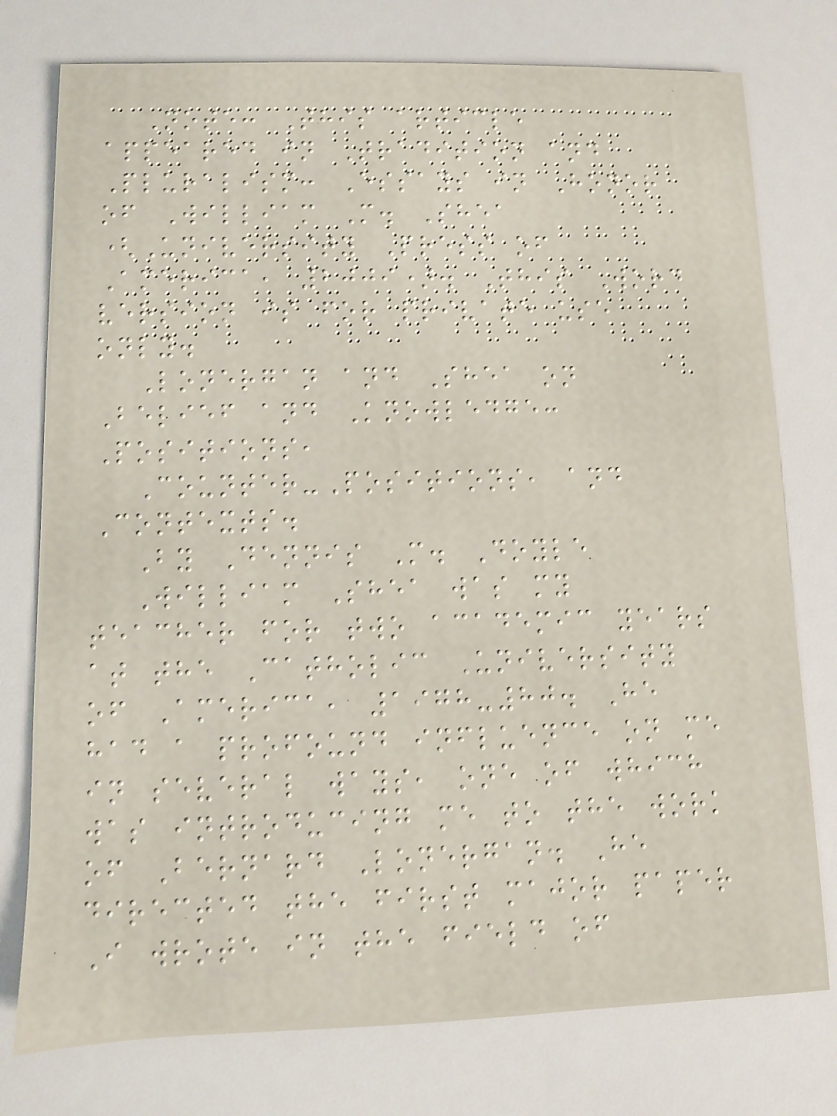Note: This article
appeared in Tradition and
Pluralism: Essays in Honor
of William M. Shea
(University Press of
America, 2009). This Word
version is for private use
only.
Lonergan and Shea on
Belief and Knowledge:
Positions,
Counter-Positions, and
Contexts.
By Dennis M. Doyle
William Shea was my
teacher for two academic years
at the Catholic University
of America, 1978-80. He
had a profound influence on me
in several ways, one of which
was introducing me to the work
of Bernard Lonergan. He
directed the first major paper
I wrote in the field of
